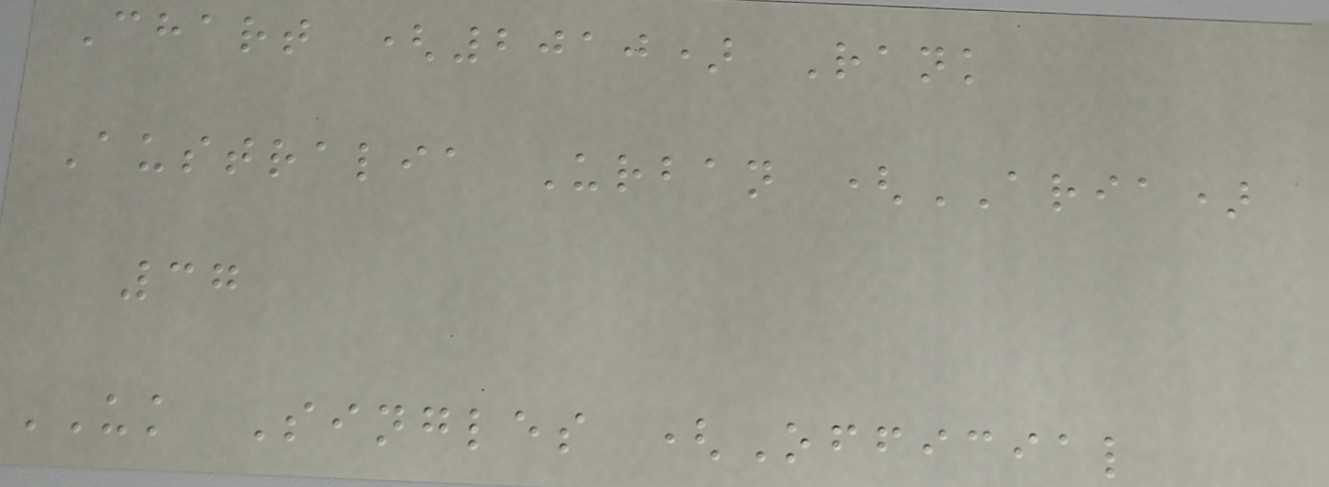Chart (2010) Rank
Australia Urban (ARIA)
37
UK Singles (Official
